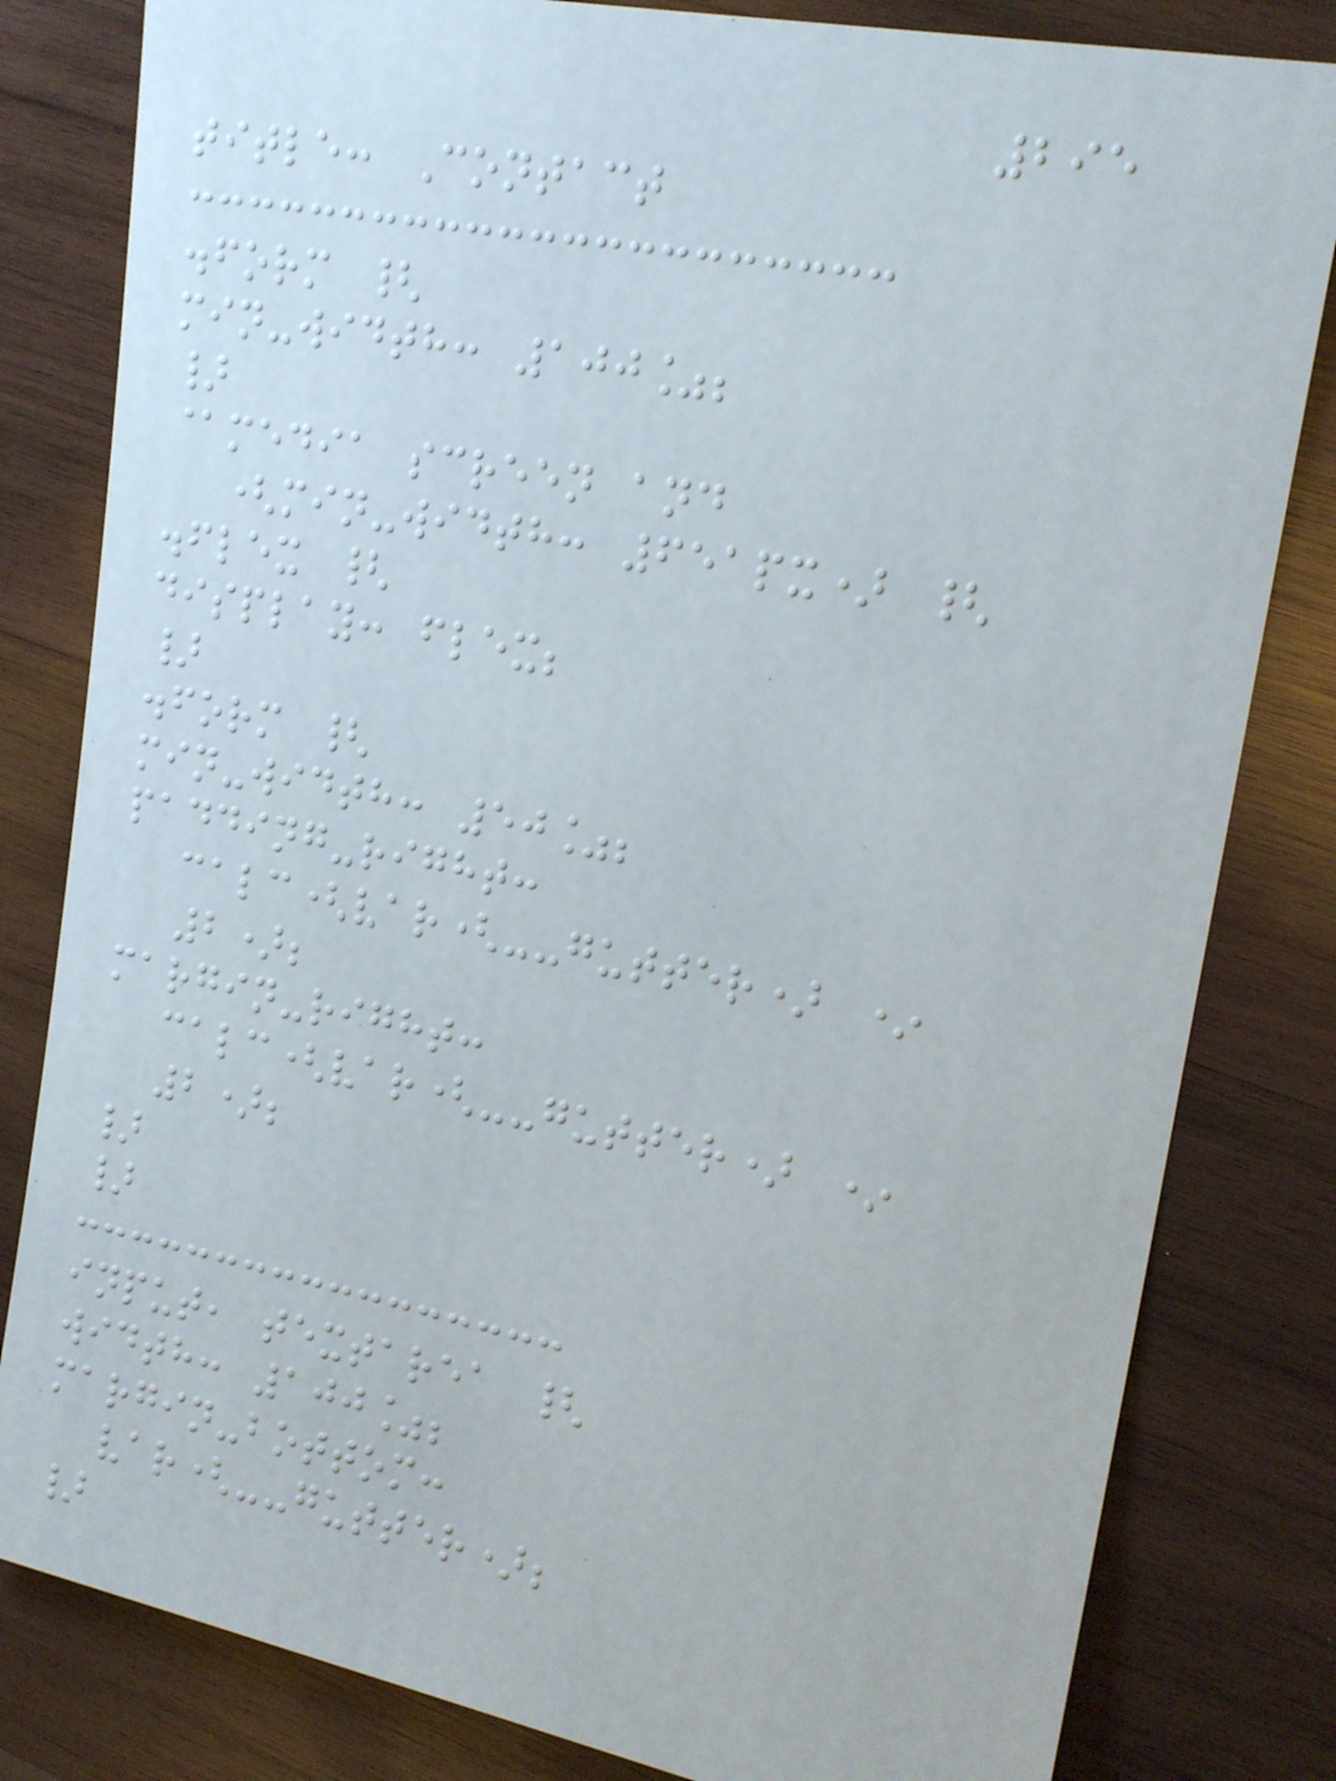295
title: Contact
.form {
min-width: 100%;
}
@media screen and
(min-width: 651px) {
.flex {
display: flex;
}
.form {
min-width: 50%;
padding-right:
calc(var(--gutter) *
2);
margin-right:
calc(var(--gutter) *
2);
}
}
input, textarea {
width: 100%;
margin-bottom:
var(--gutter);
}
